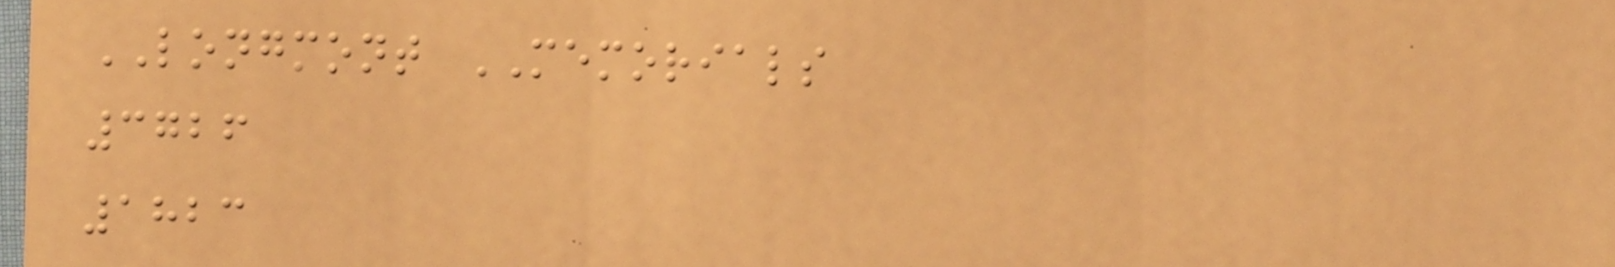LONGMONT MEMORIALS
3726
1823
